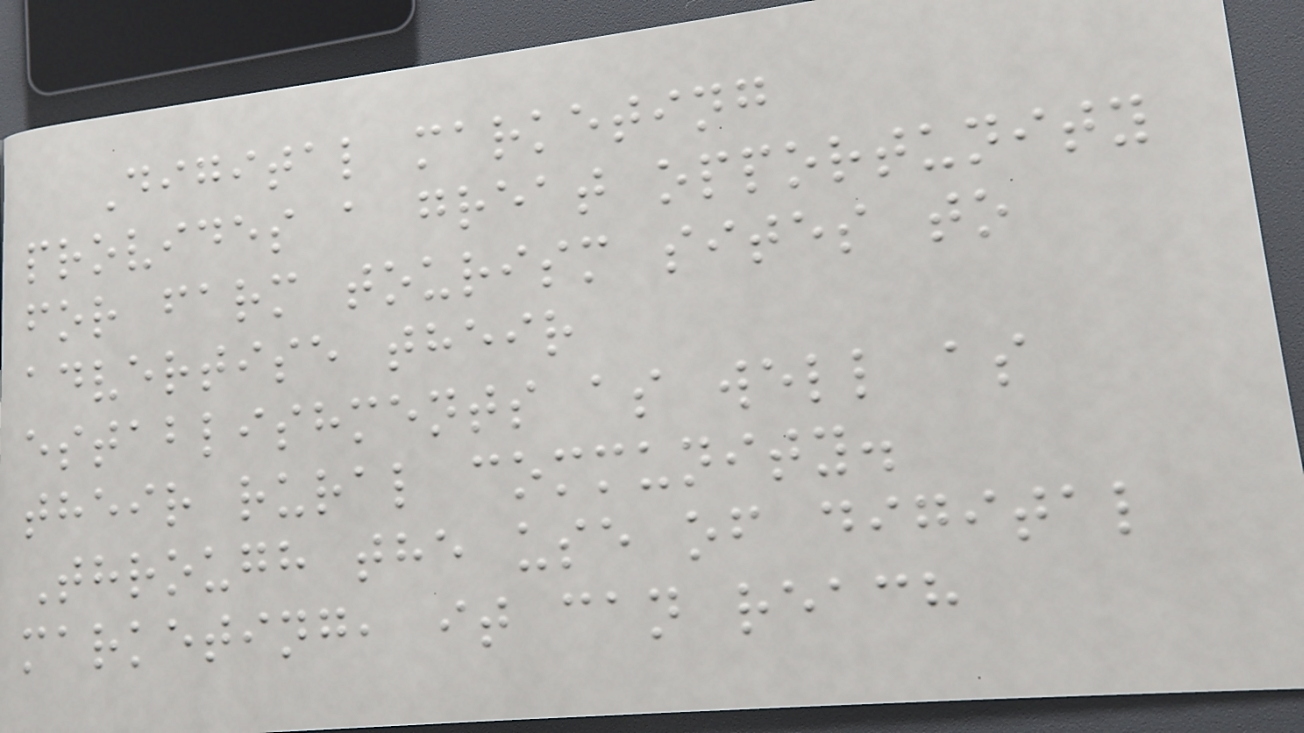Digital marketing
provides a great opportunity
for farm tourism sites to
advertise their
establishments as well as
their rural community.
Through the use of digital
marketing, it can reach
